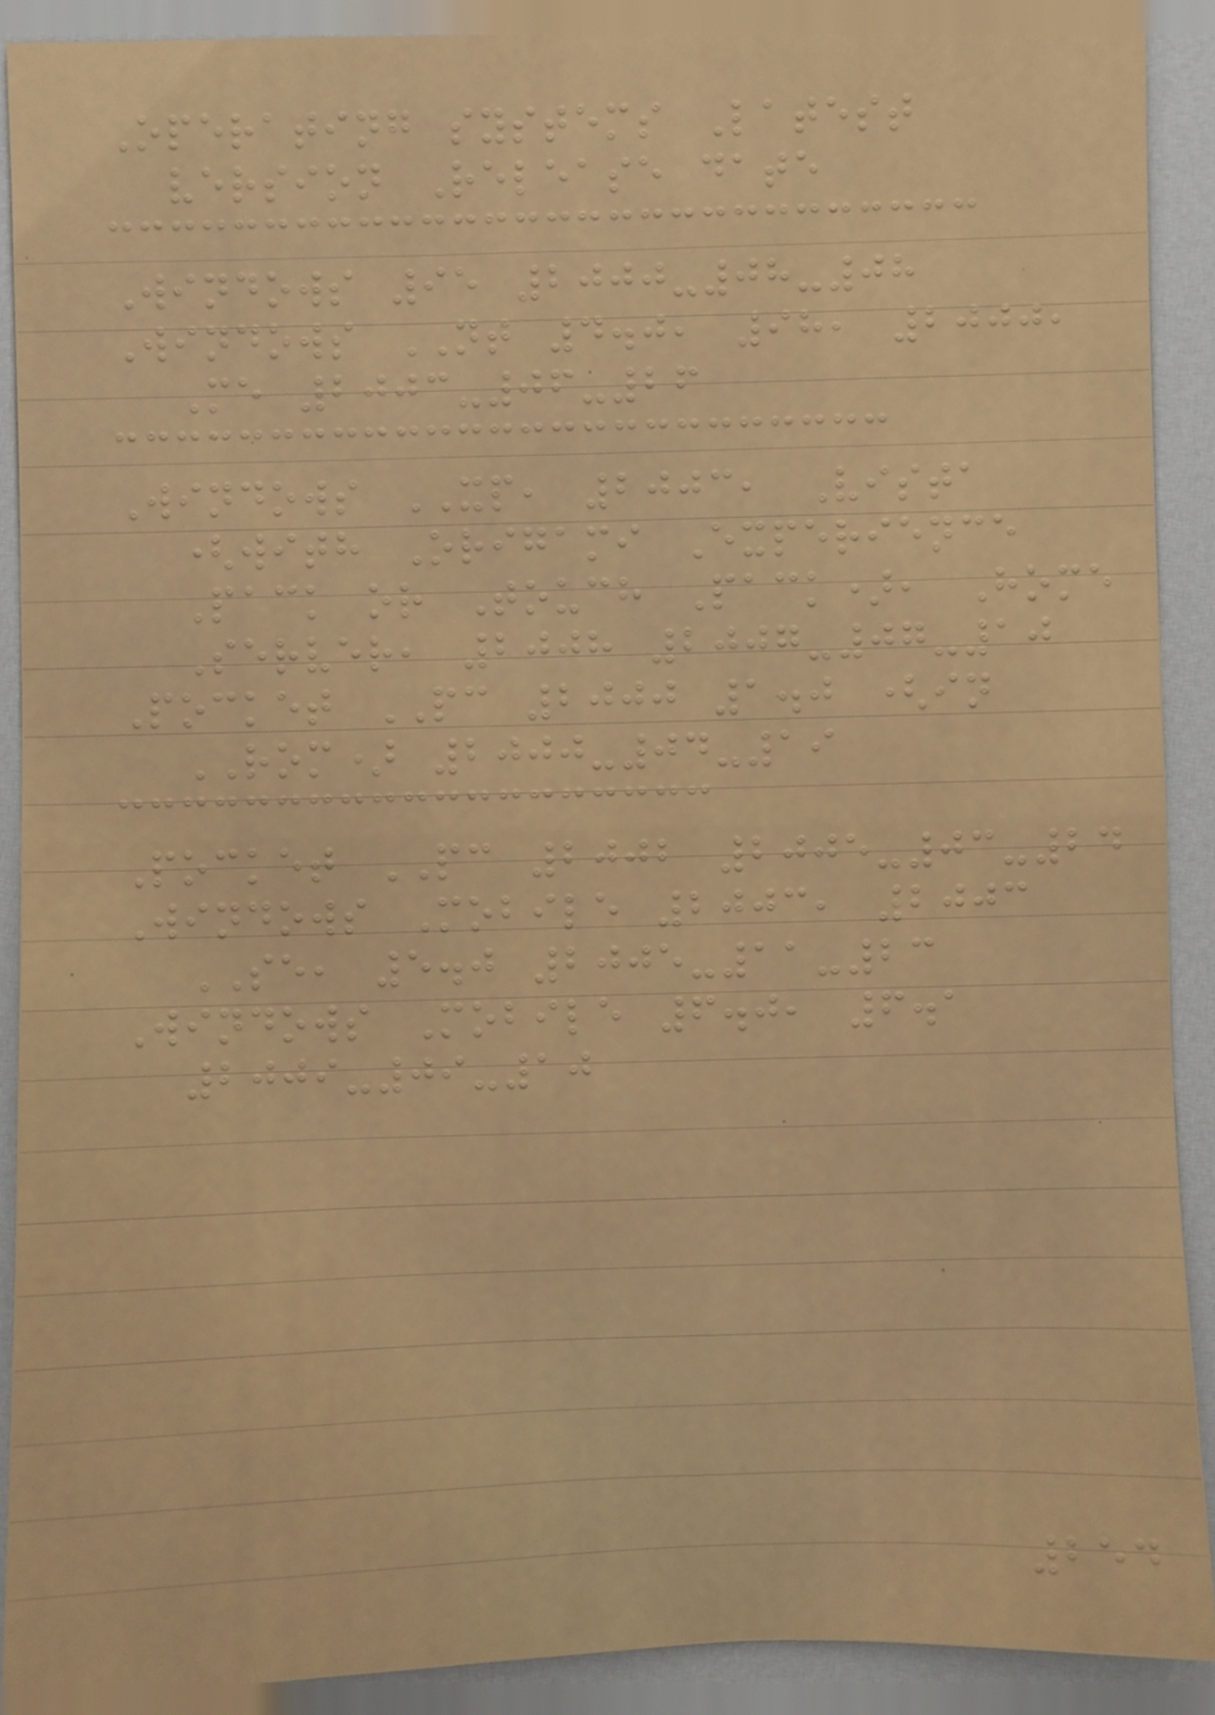Operating systems Latest
version Release date
Windows 95 2000-08-08
Windows NT 4.0, 98, 2000,
Me 2003-06-26
Windows XP, 2003, Vista
(with Origami Experience
Pack or Touch Pack), Home
Server, 2008 2007-07-10
Pocket PC 2000 1.0 (in
ROM) 2000-04-19
Pocket PC 2002 2005-03-24
Windows Mobile 2003, 2003
SE, 5.0 2005-11-23
Windows Mobile 6.0, 6.1
2009-09-10
254
